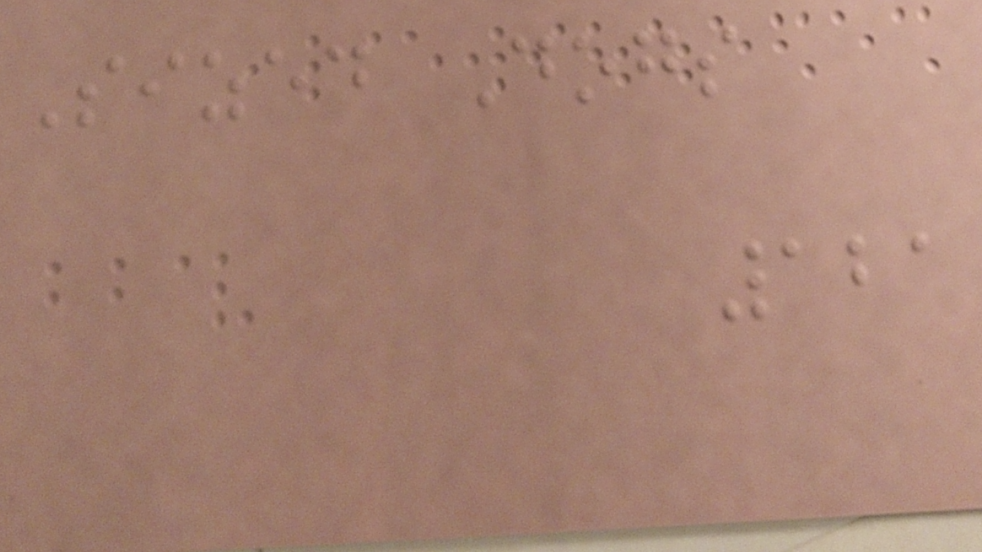Sized Dogs
121
